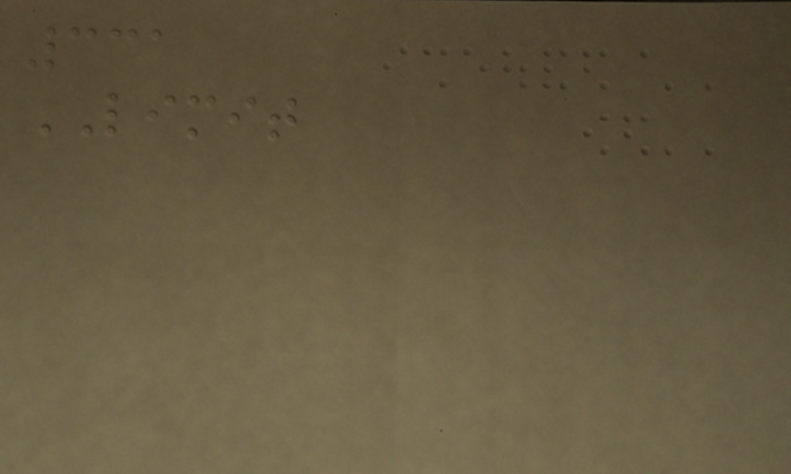331
LIMIT
